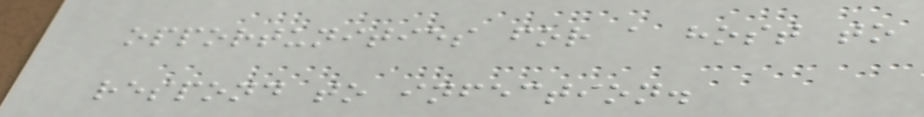opportunities for a host to
respond to infection.
